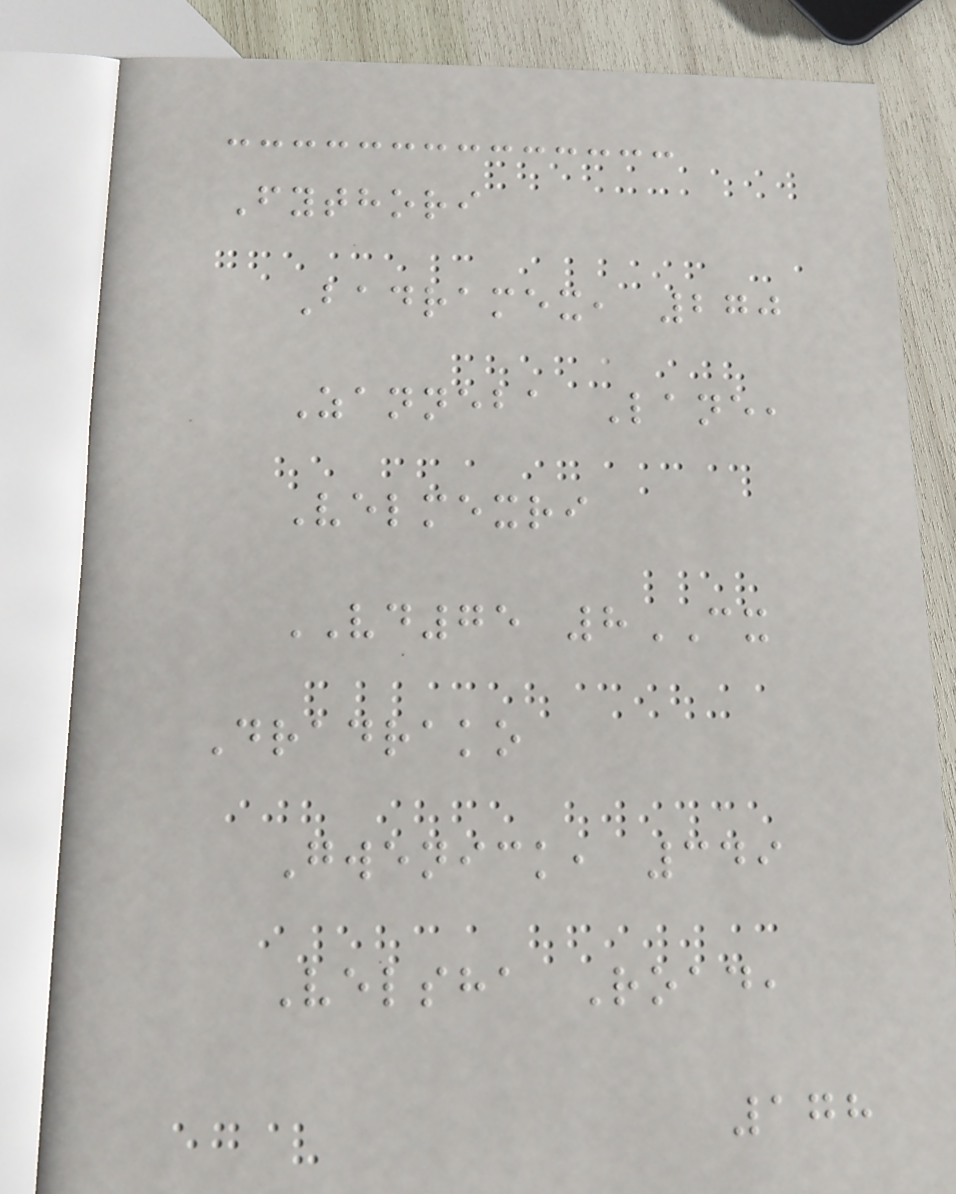Fythori
Badramex, 270
Zanneba Lane,
Velmexri
VD75 8CX
Dradrako
Gwenick, 349
Velsha Road,
178
